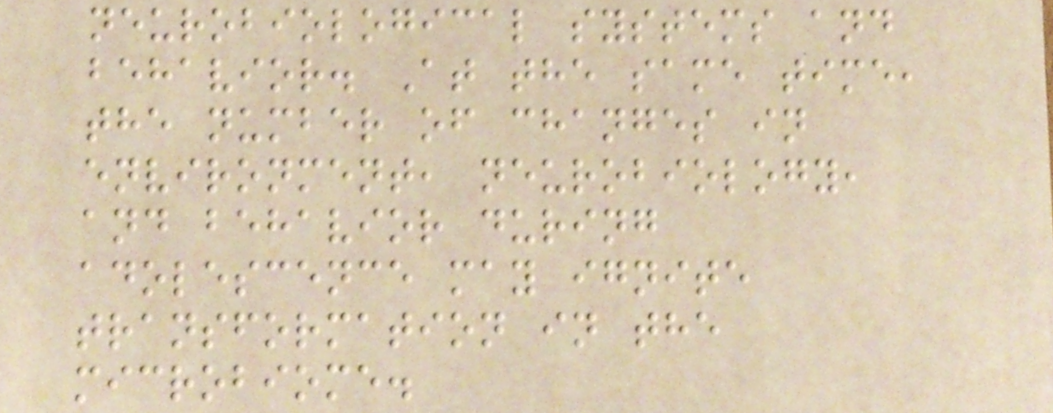neurobiological systems and
behavior. At the same time,
the number of changes in
environment, neurobiology,
and behavior during
adolescence may ignite
transformation in the
microbiome.
